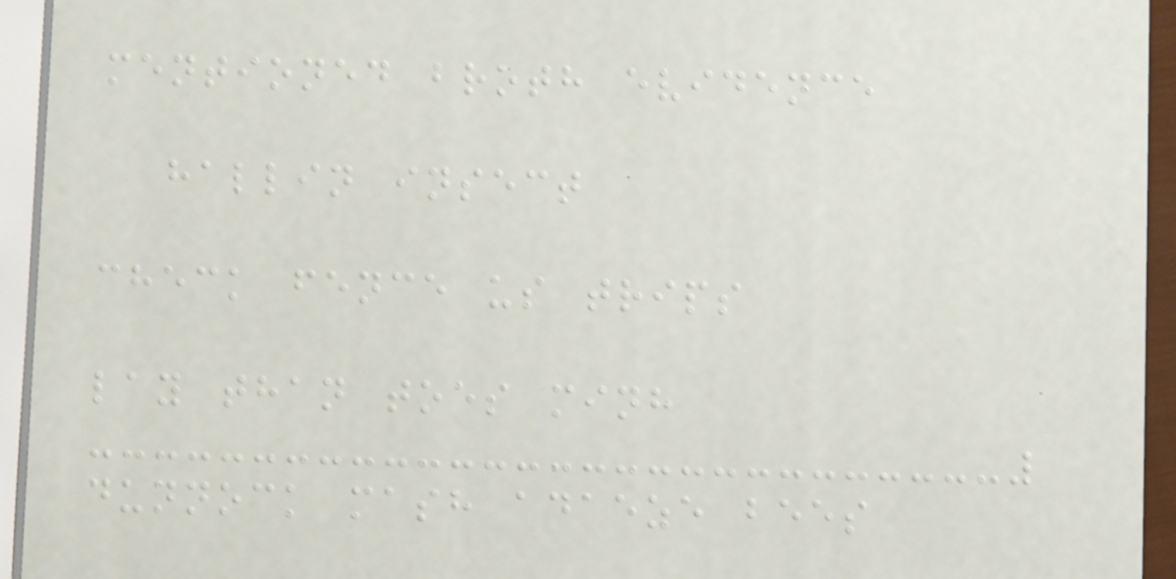mentioned broth evidence
hallin insect
check fence us trips
lay than toes minh
dunnock mash adaeze bees
